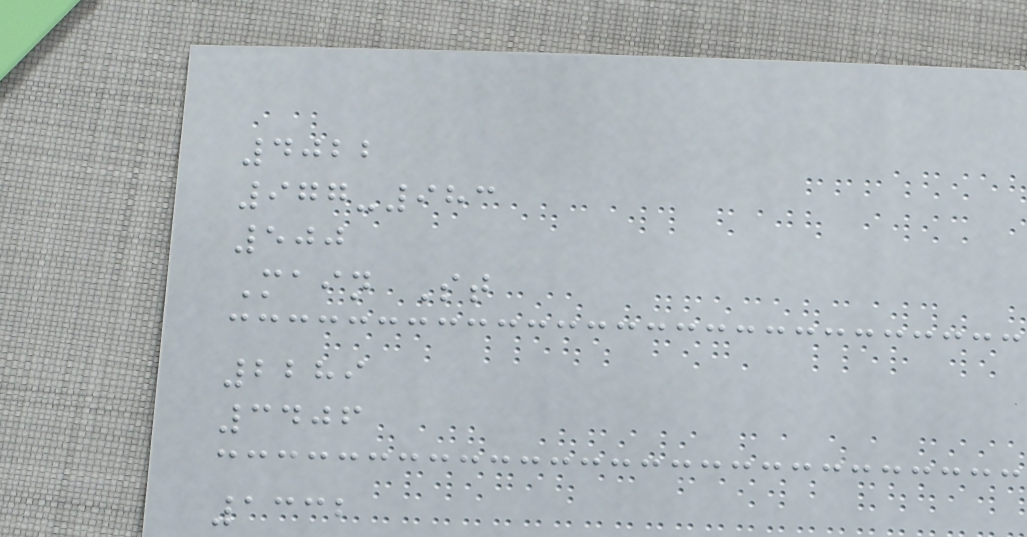4022
977-983
500
Main St
2289
3406
1332
